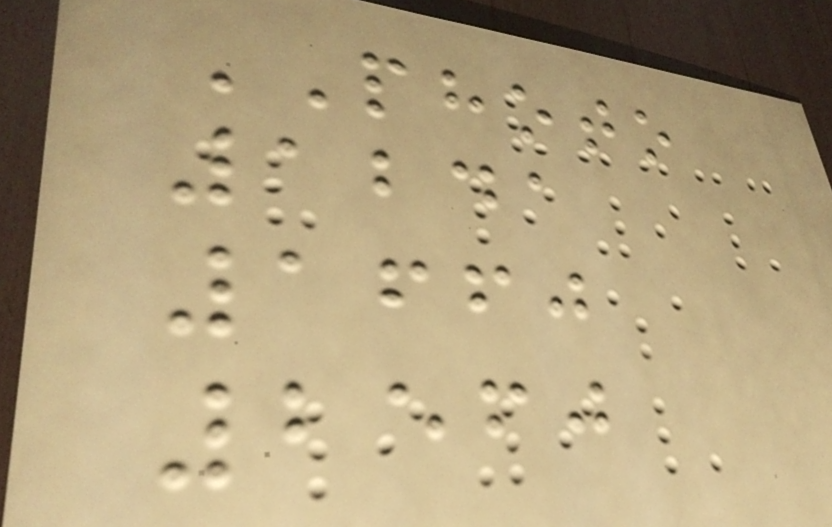PHOTO
1241
1660
2560
